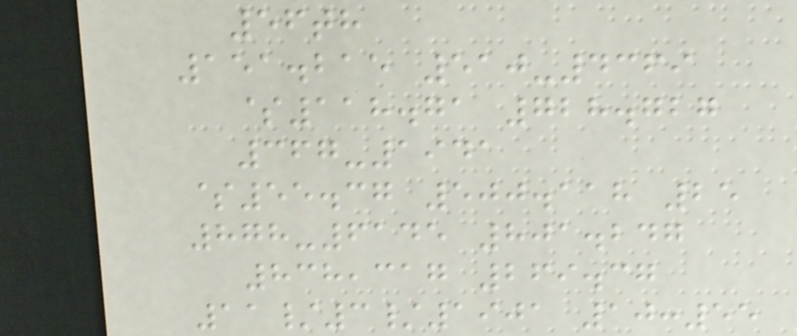56th
151.215 510-4369
$118.71 728.727
367-1941
$55.37 500.118 25
878-6145 801.247
838,317 269.37
11/3/1901 10:55
